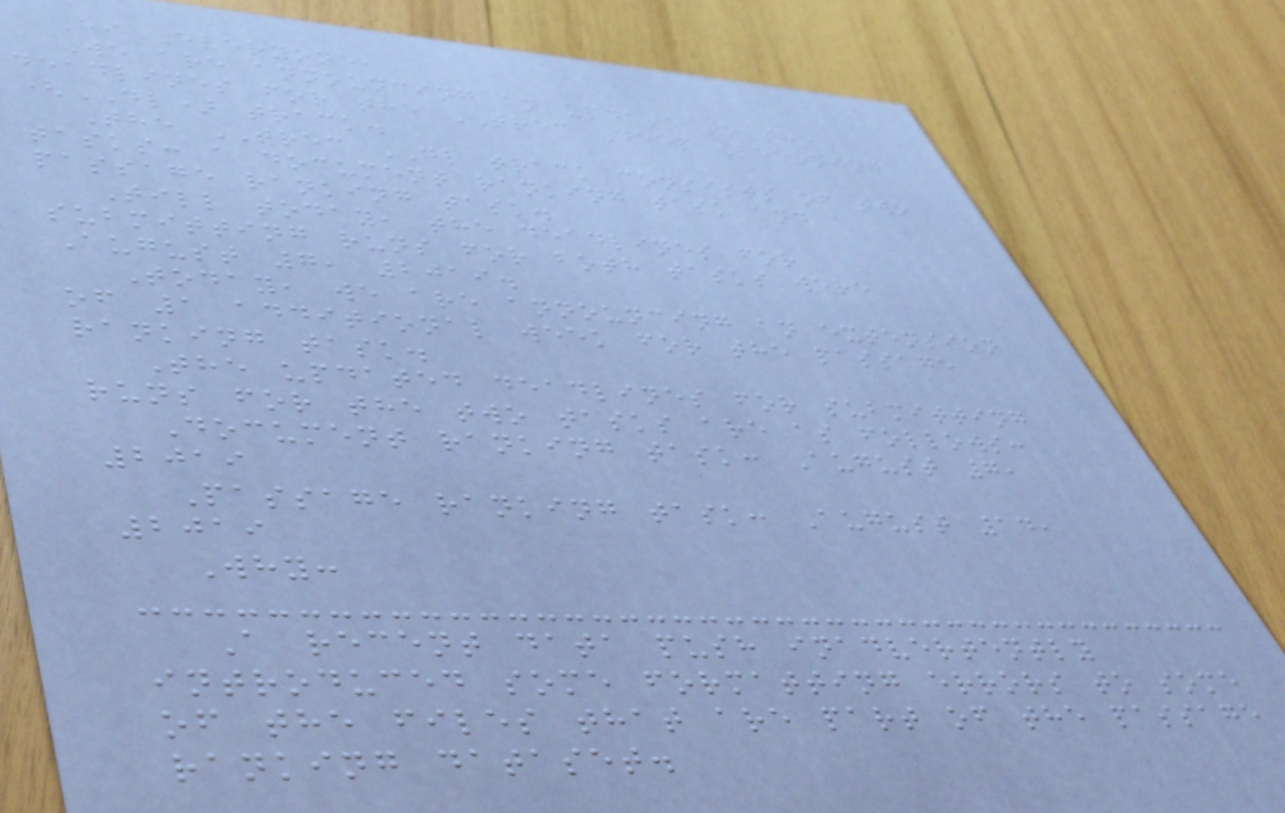Hi Everyone,
We are announcing an update to the
deadlines for the TREC Deep Learning
(DL) track.
The TREC DL track consists of two
tasks: a document ranking task and a
passage ranking task.
Till today, the deadlines for
submitting runs for both tasks were
August 7, 2019.
Today, we are announcing an extension
of 1 additional week for the passage
ranking task.
The updated deadlines for submitting
runs for the two tasks are as follows:
Document ranking task: August 7,
2019
Passage ranking task: August 14,
2019
Why:
A recent data push inadvertently
introduced some formatting errors to some
of the files that are part of the passage
ranking dataset.
